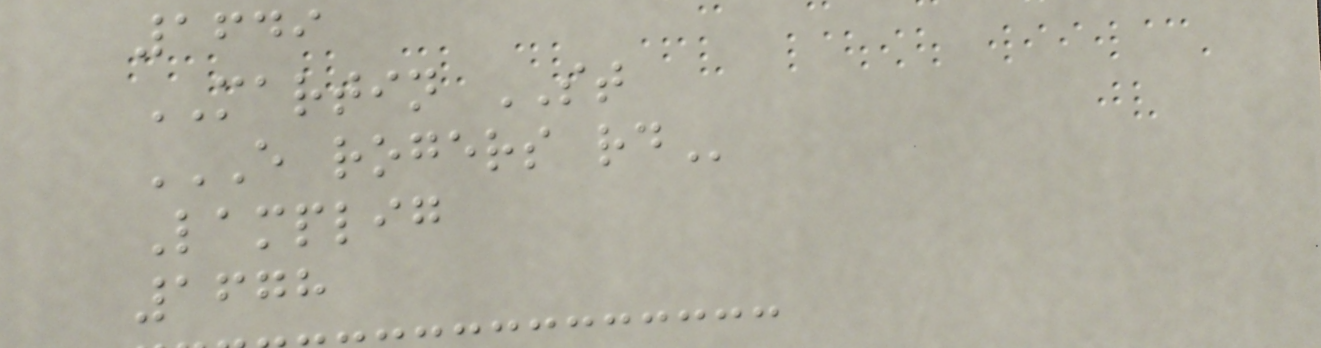1649
MARTIN ST
E ROGERS RD
Lamplig
1678
